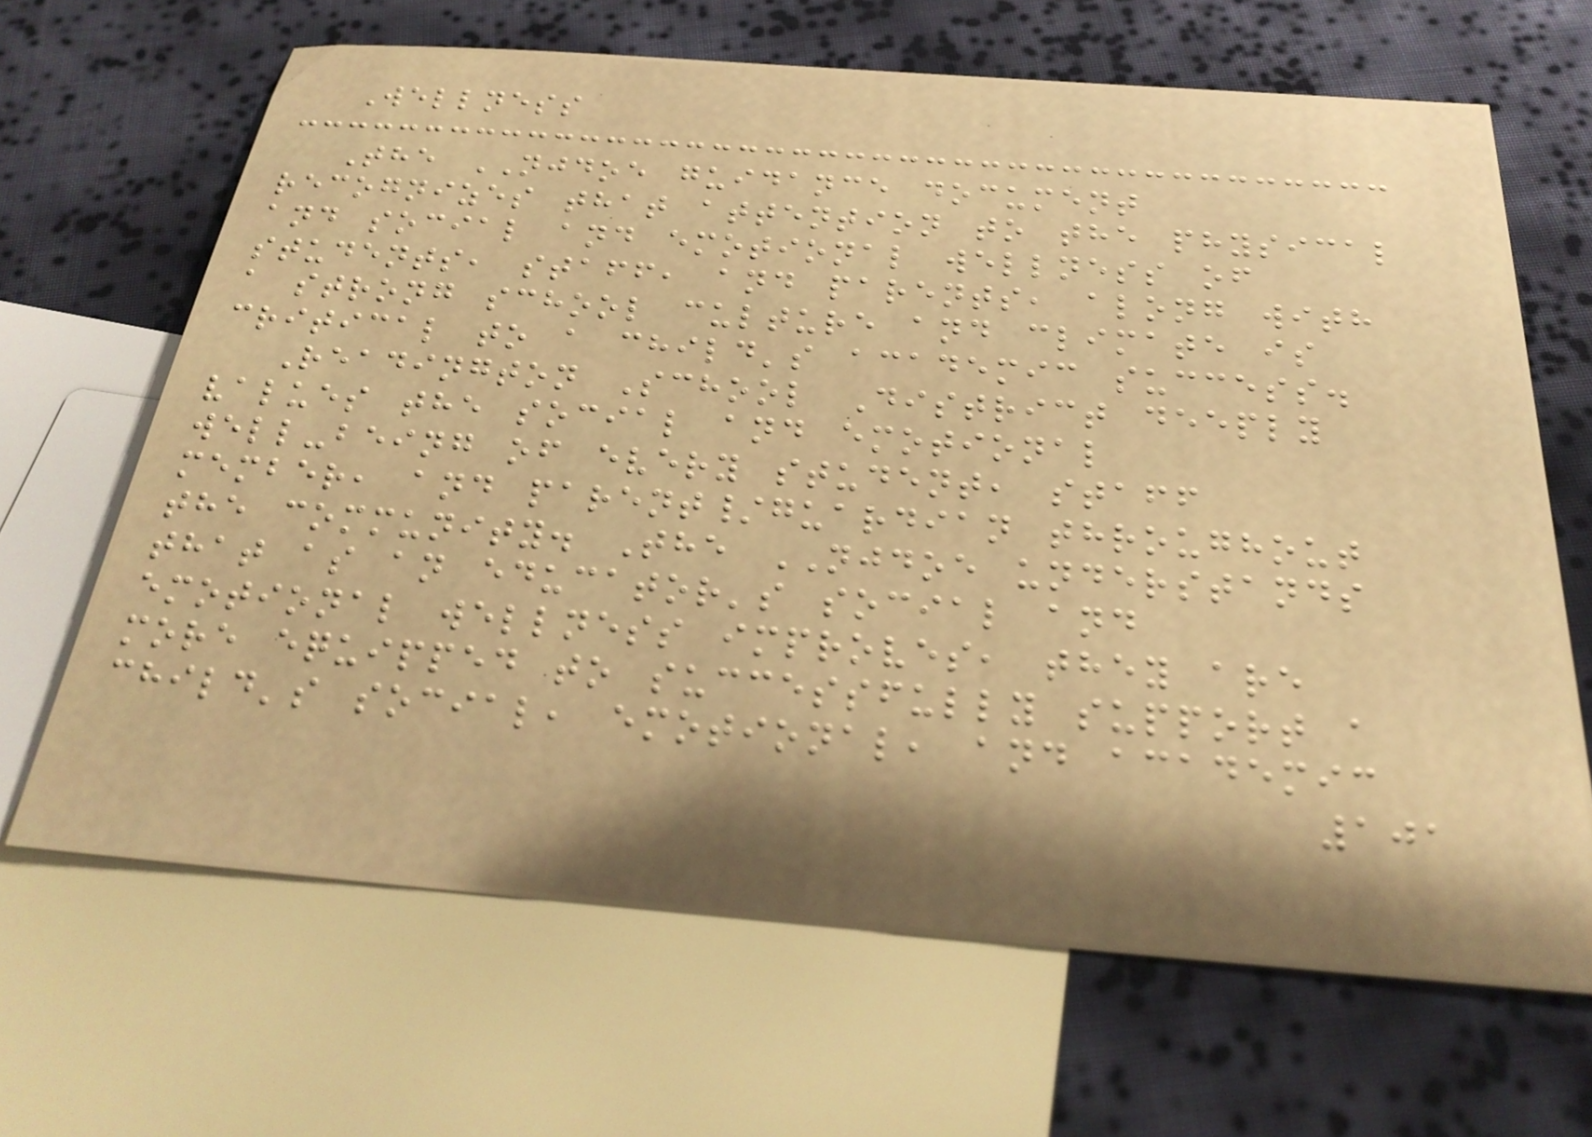Wellness
The NJDOE guidance document
recognizes that attention to the physical
and social and emotional wellness of
students, staff, and parents, along with
a strong school culture and climate is
critical to a child's academic success.
Readington School District deeply
values the social and emotional
well-being of every student, staff
member, and parent/guardian throughout
the community. The NJDOE understands
that as an educator's social and
emotional wellness improves, they are
more equipped to successfully support a
child's social, emotional, and academic
101
